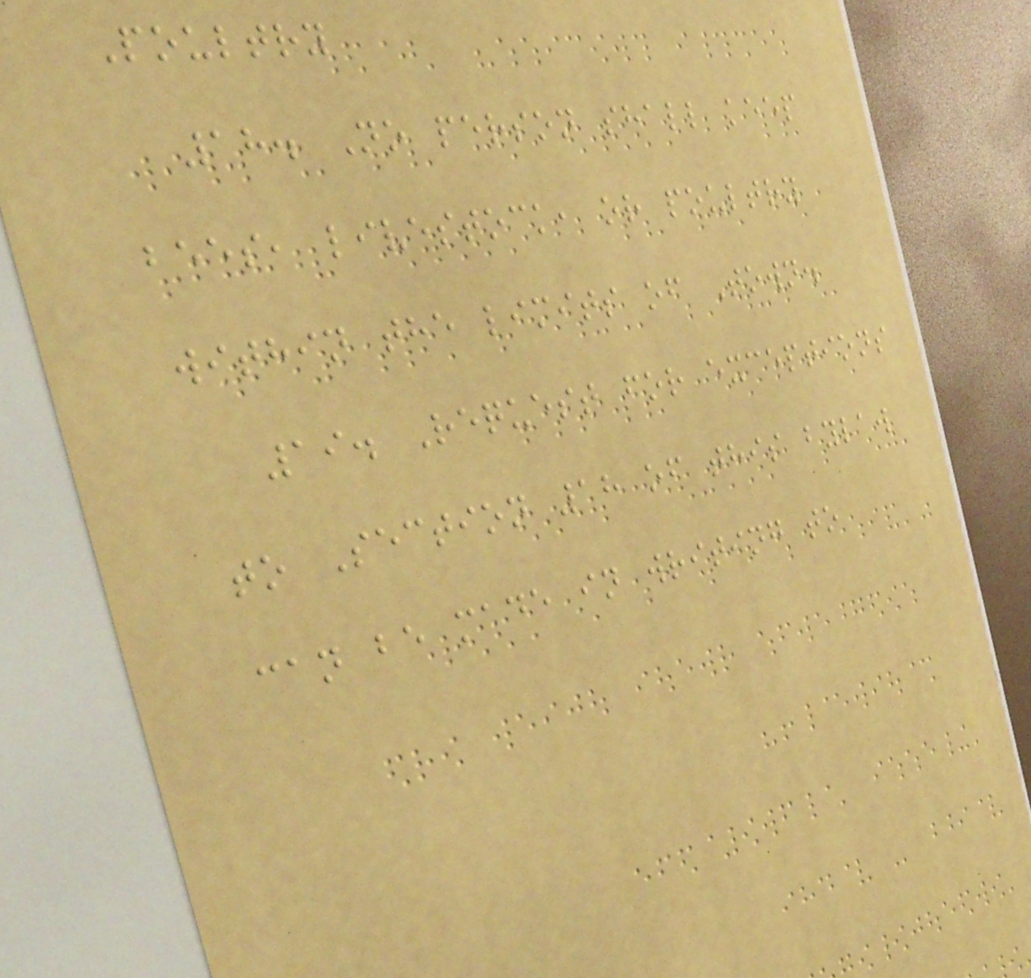Poultry
18. No person shall keep
bees, livestock, or poultry
within the limits of Town.
19. Request for exceptions
to Section 18 of this bylaw
can be made in writing to
